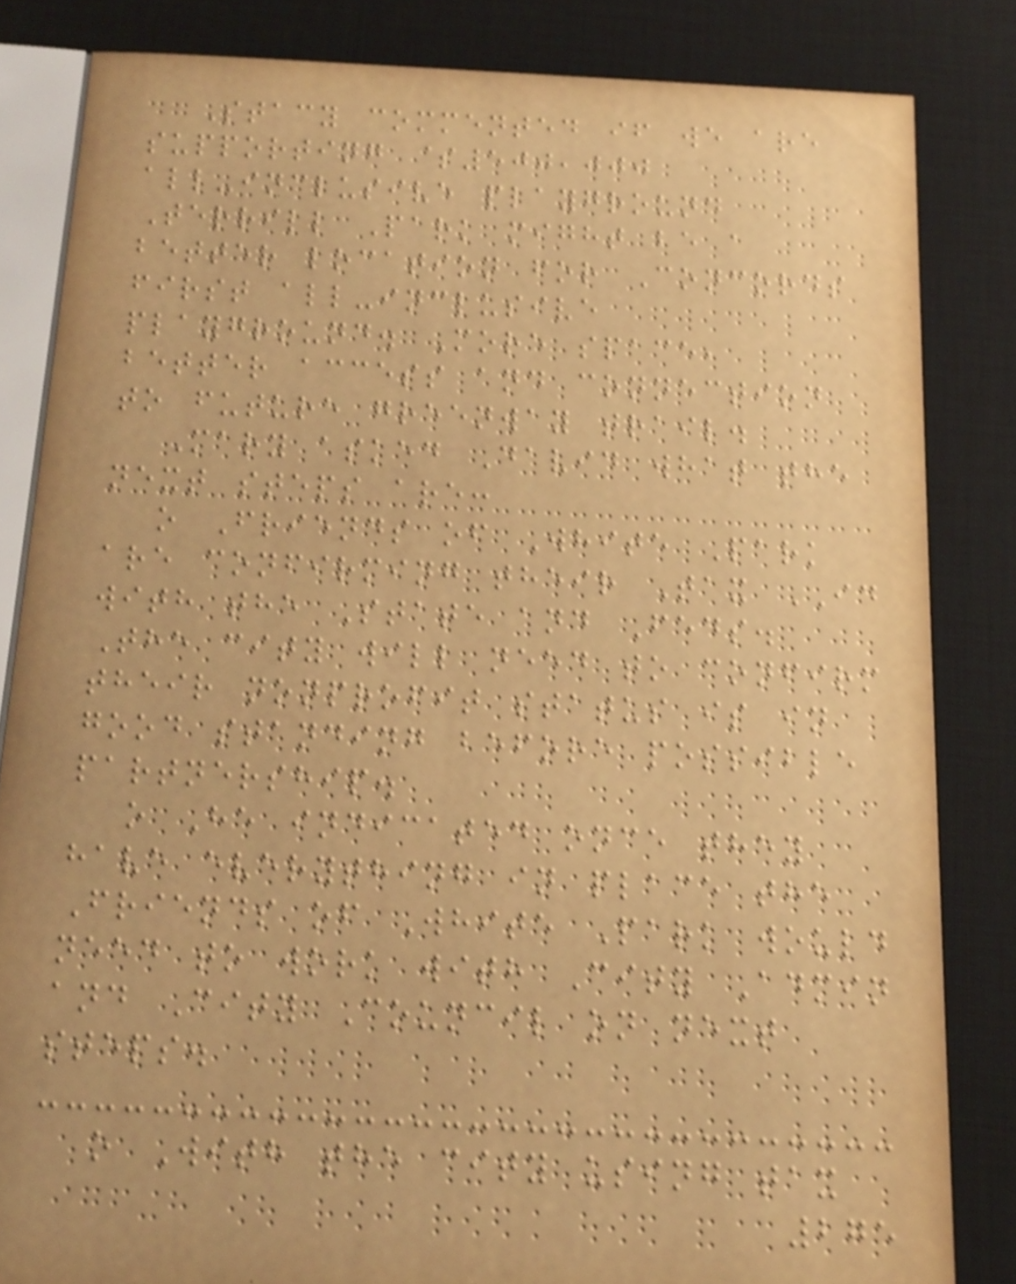Stacy commented if we are
supporting $500,000
all-inclusive playground
Terrill Park might be a
better location for Concords
first all-inclusive
playground. More space,
better access and connection
to future greenway trail.
Mary asked David what the
next steps are:
o Friends of White Park
are confirming their Tax ID
with the State and Feds.
The city will need to confirm
their nonprofit status is in
good standing before possible
partnership.
o He indicated once they
have everything in place the
Friends of White Park would
need to work with City Admin
and City Council on next
steps.
o With the city using tax
275
